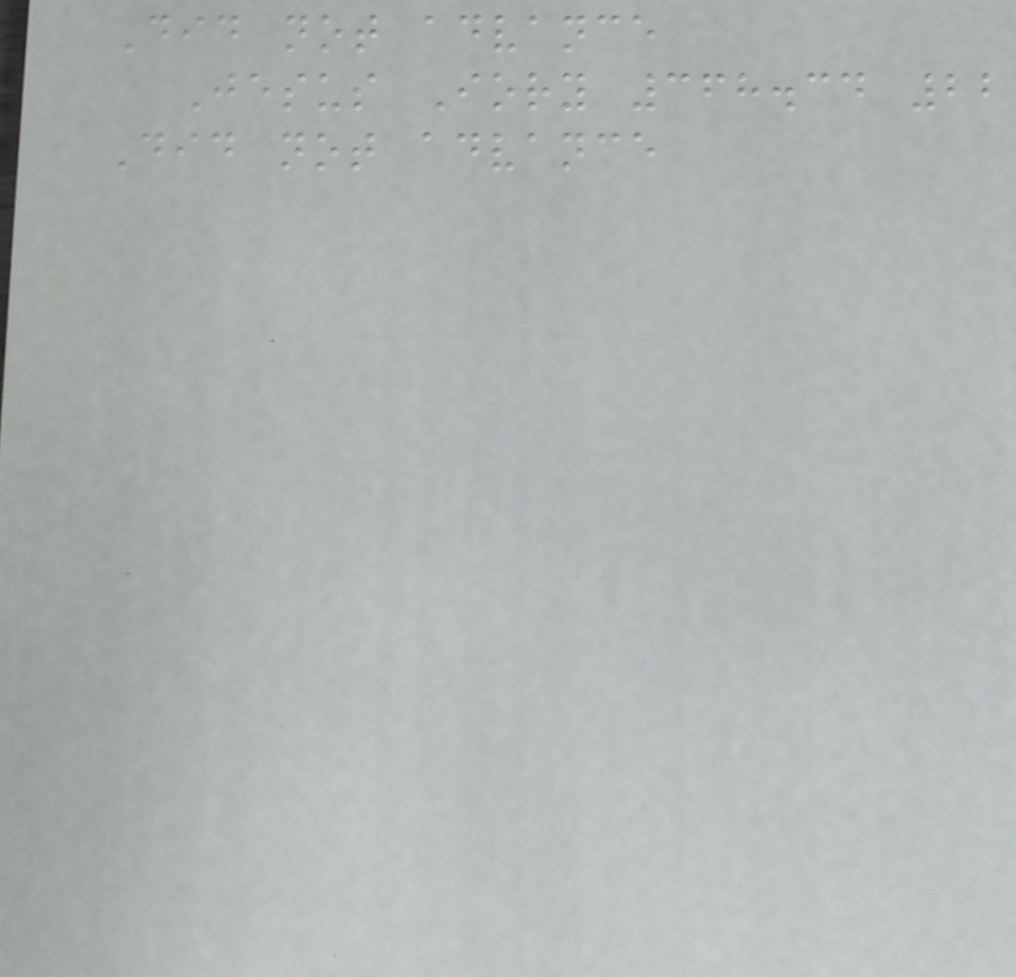Did not advance
Jesus Iory 368.34 22
Did not advance
